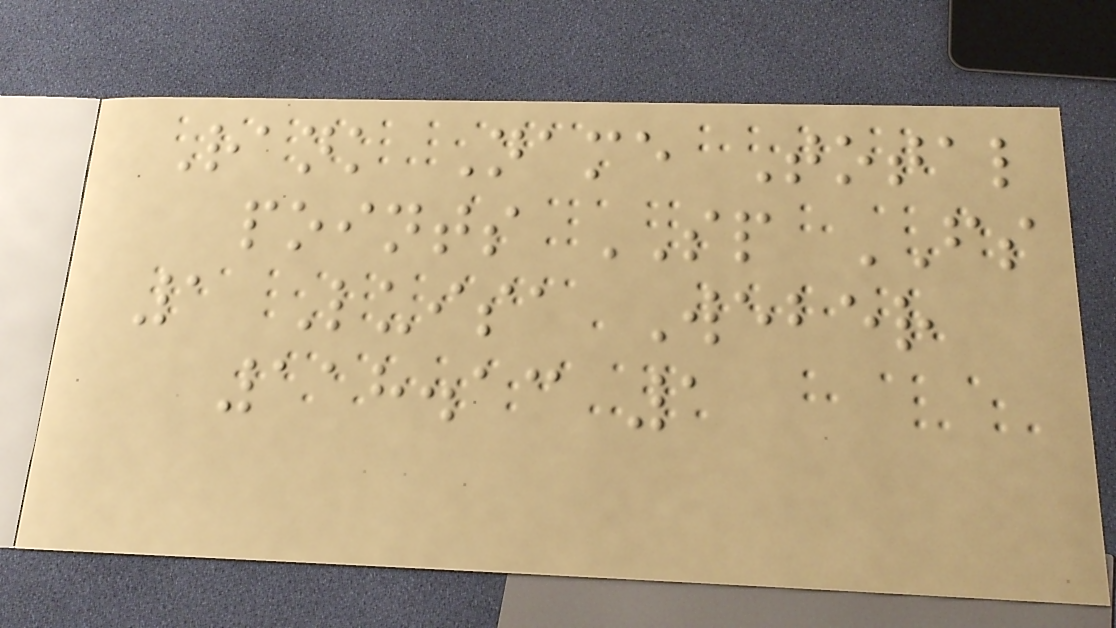Rank Name Total
points SP FS
1 Luisa Weber
118.13 1
